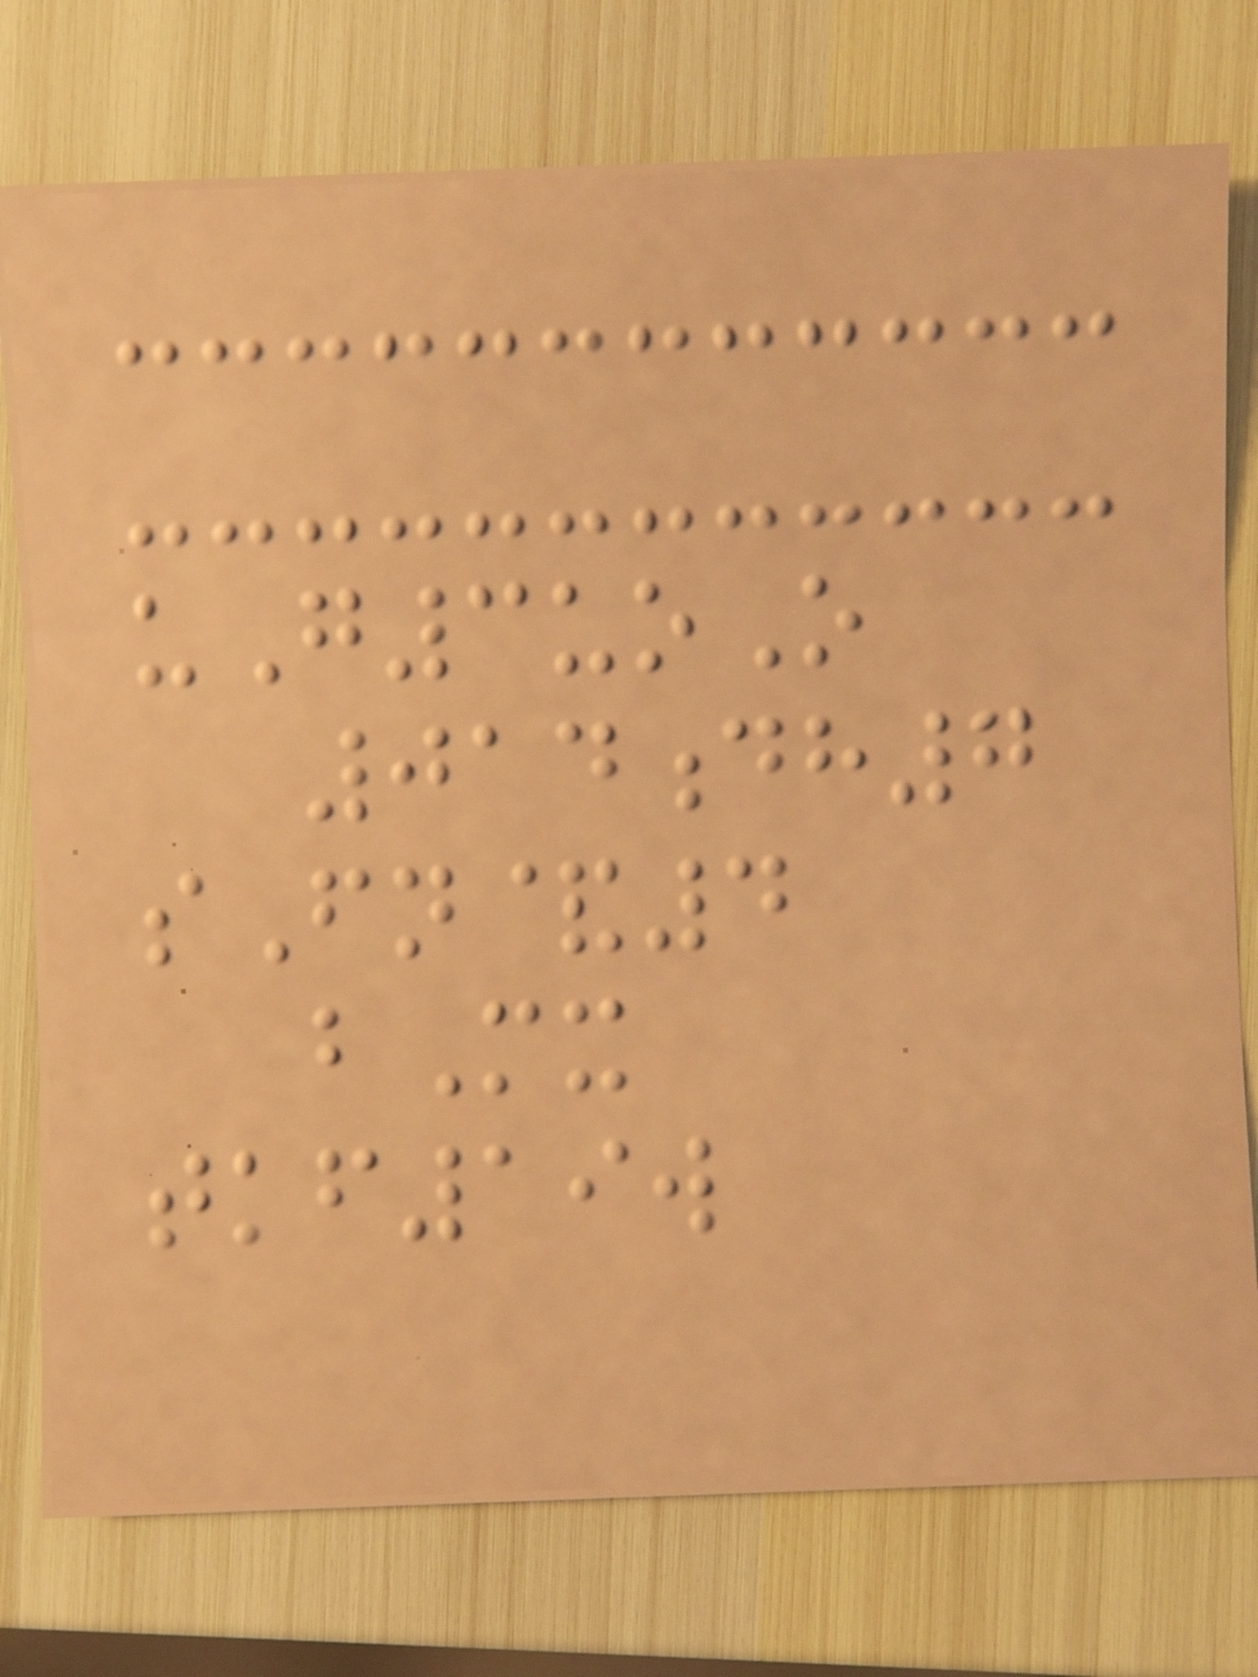uG3uoO
014dh7
sFn&4
bMx
tkf19w
